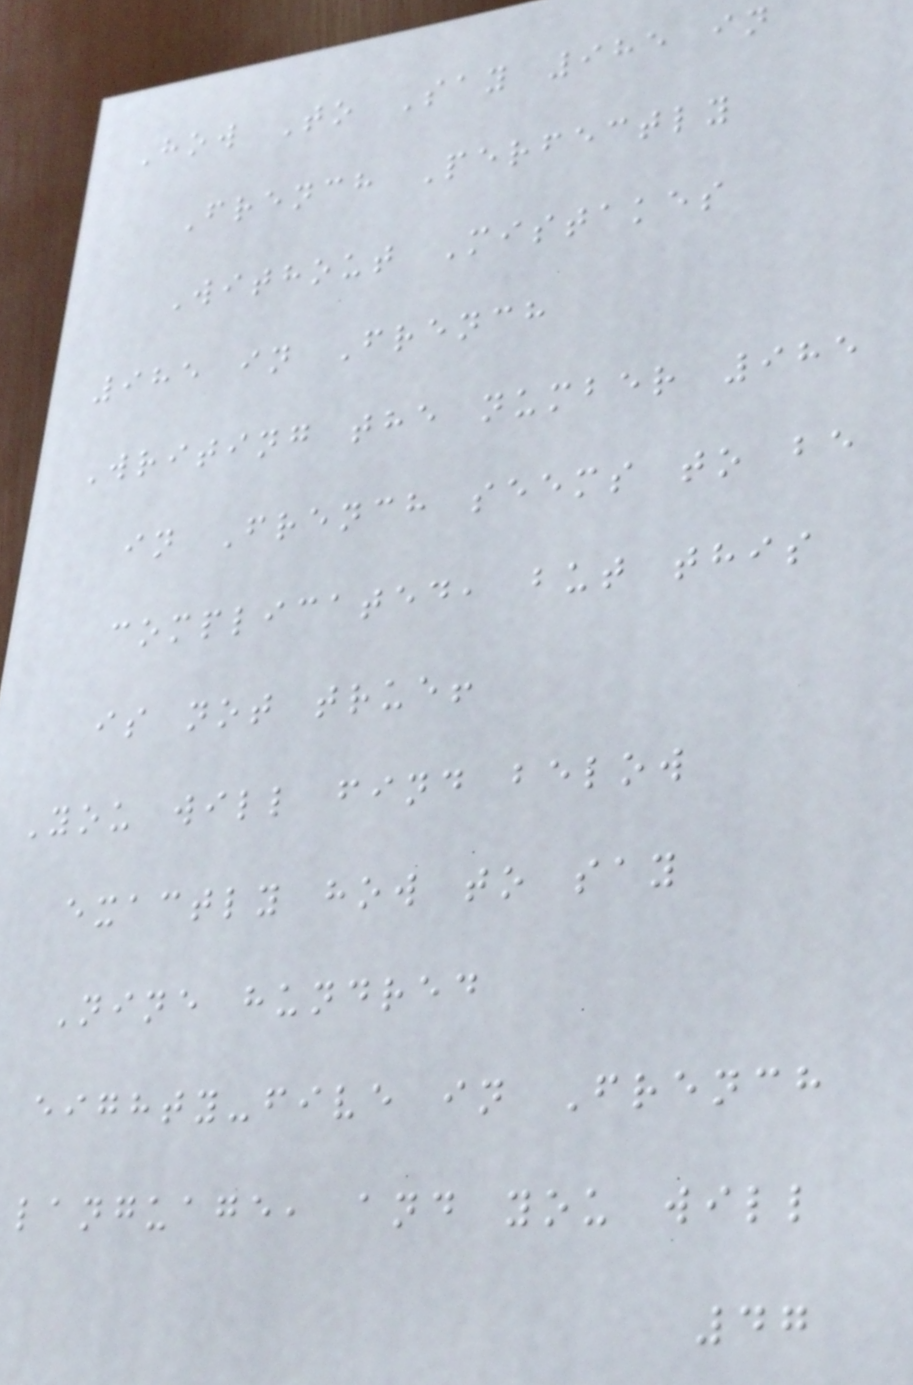How To Say 985 in
French Perfectly
Without Mistakes
985 in French
Writing the number 985
in French seems to be
complicated, but this
is not true!
You will find below
exactly how to say
Nine hundred
eighty-five in French
language, and you will
47
